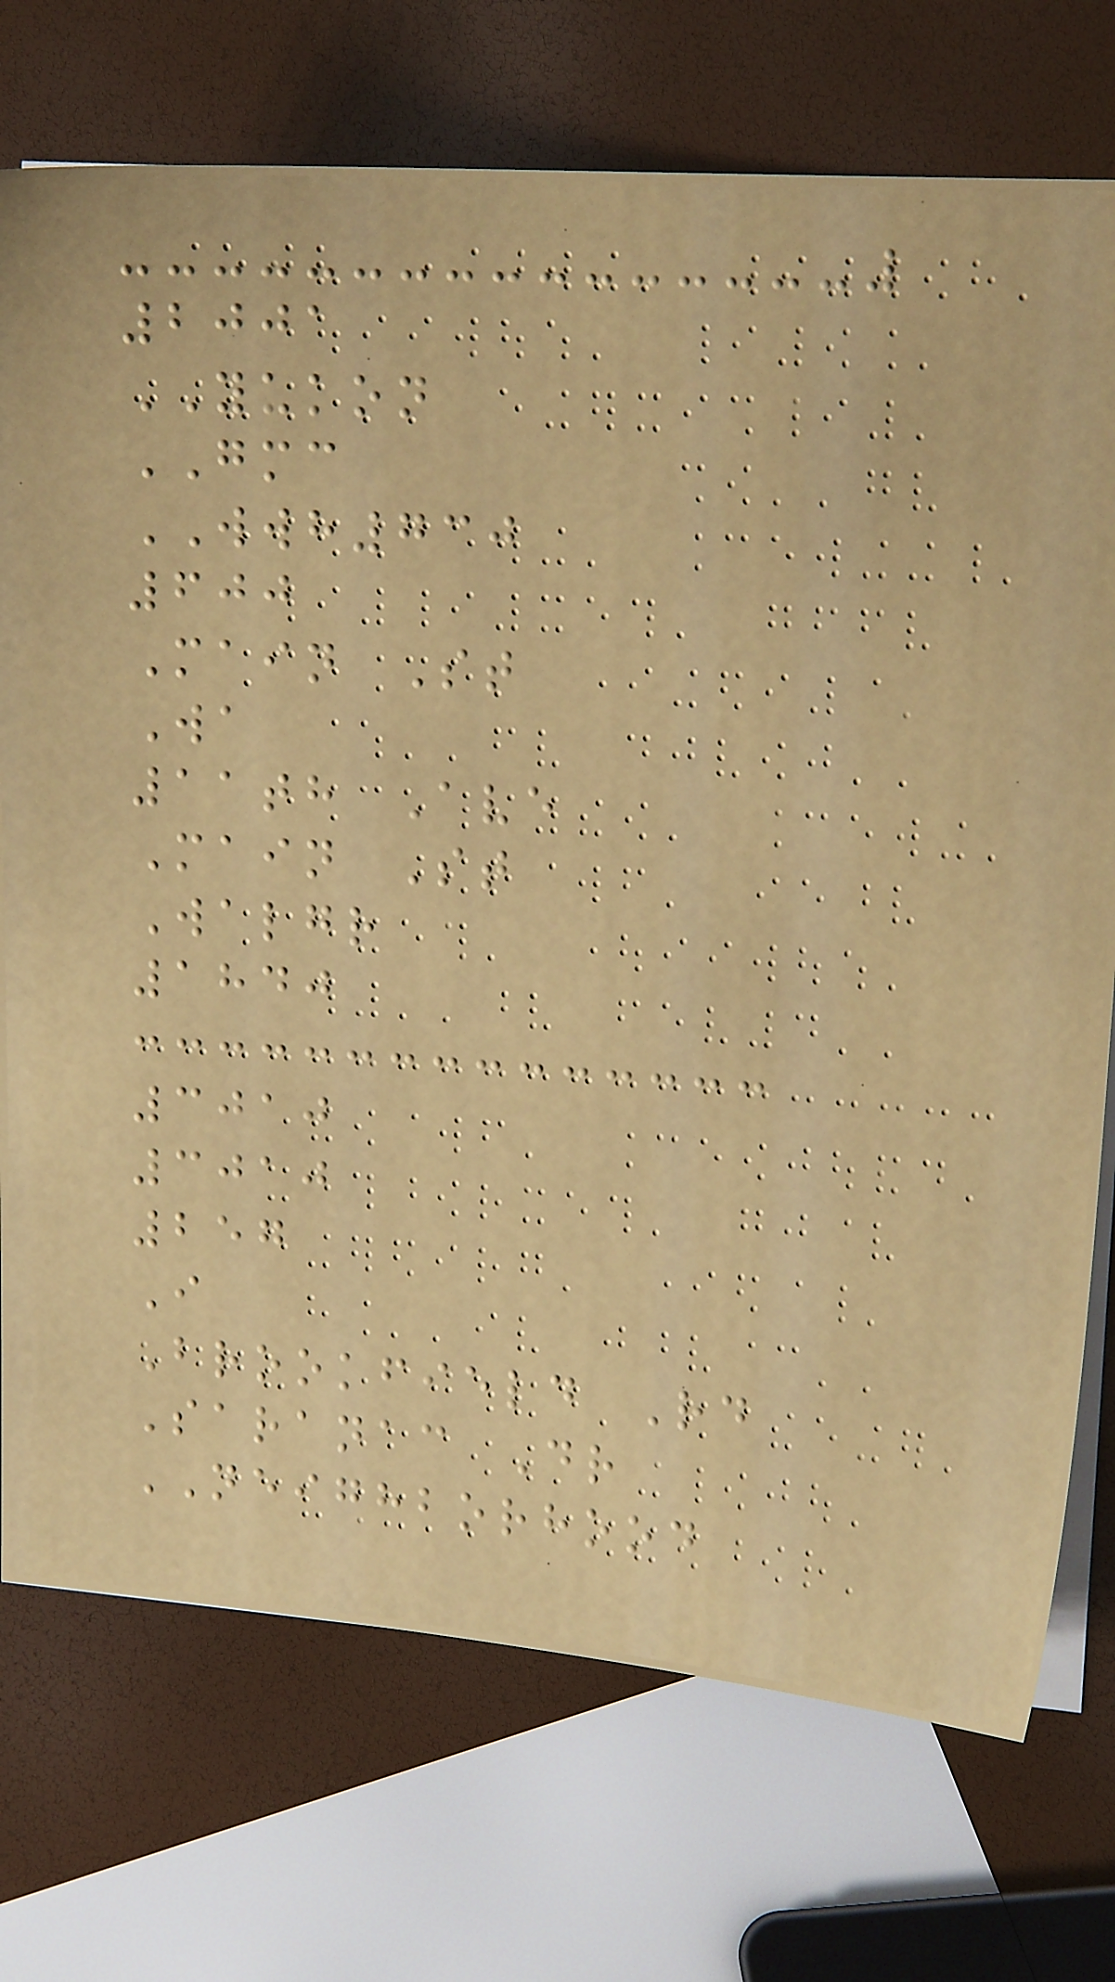2001
YUKON
GMC
WWH730
600
Main St
Wa
11th Ave
Main St
Walgr
1840
3010
3010
257
I
Brookfield Rd
Saranac Dr
NEIGHBORHOOD
